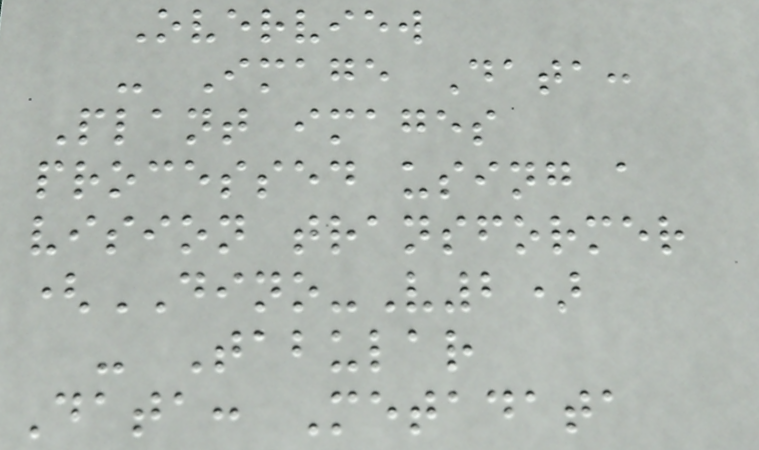Overview
- Image Data:
Plant images
processed using a
vision transformer
(DINO-V2)
- Tabular
Data: Metadata
